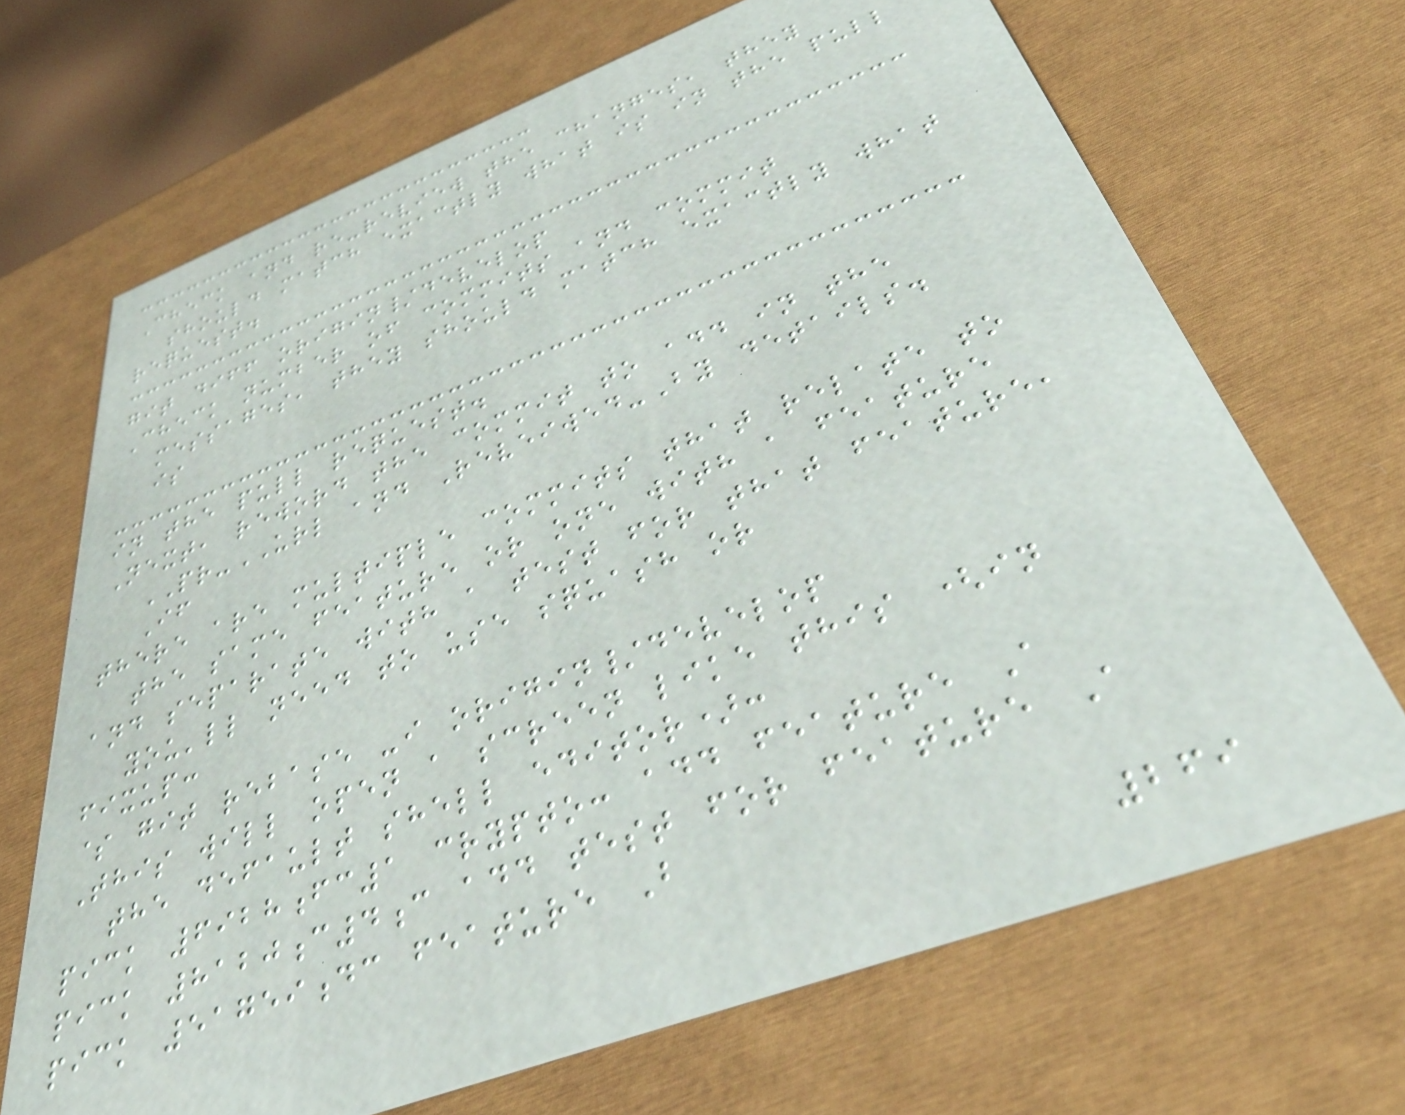Check and re-review the changes, they
should match exactly what is in the pull
request.
git diff origin/develop
Check number of commits and commit
messages, they should match exactly what
is
in the pull request.
Next, reword the commit to add in the
PR-URL and Reveiwed-By details.
If
there are multiple commits that relate to
the same feature or one with a feature
and separate with a test for that feature,
you'll need to use squash or
fixup:
$ git rebase -i origin/develop
This will open a screen like this (in
the default shell editor):
pick 6928fc1 crypto: add feature A
pick 8120c4c add test for feature A
pick 51759dc feature B
269
